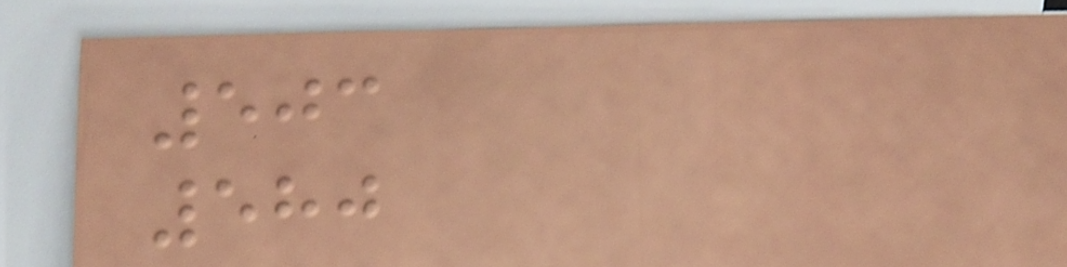503
580
